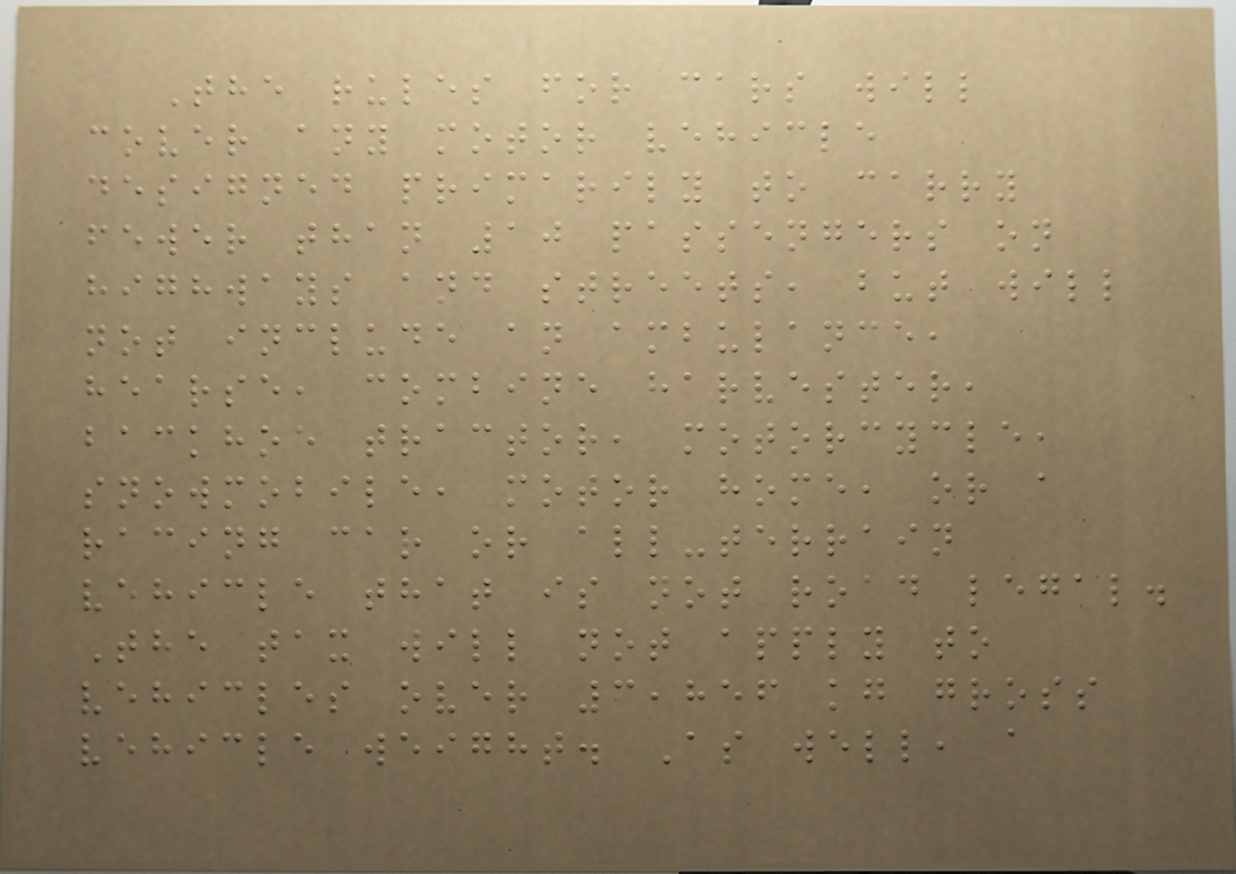The rules for cars will
cover any motor vehicle
designed primarily to carry
fewer than 10 passengers on
highways and streets, but will
not include an ambulance,
hearse, combine harvester,
backhoe tractor, motorcycle,
snowmobile, motor home, or a
racing car or all-terrain
vehicle that is not road legal.
The tax will not apply to
vehicles over 3,856 kg gross
vehicle weight. As well, a
